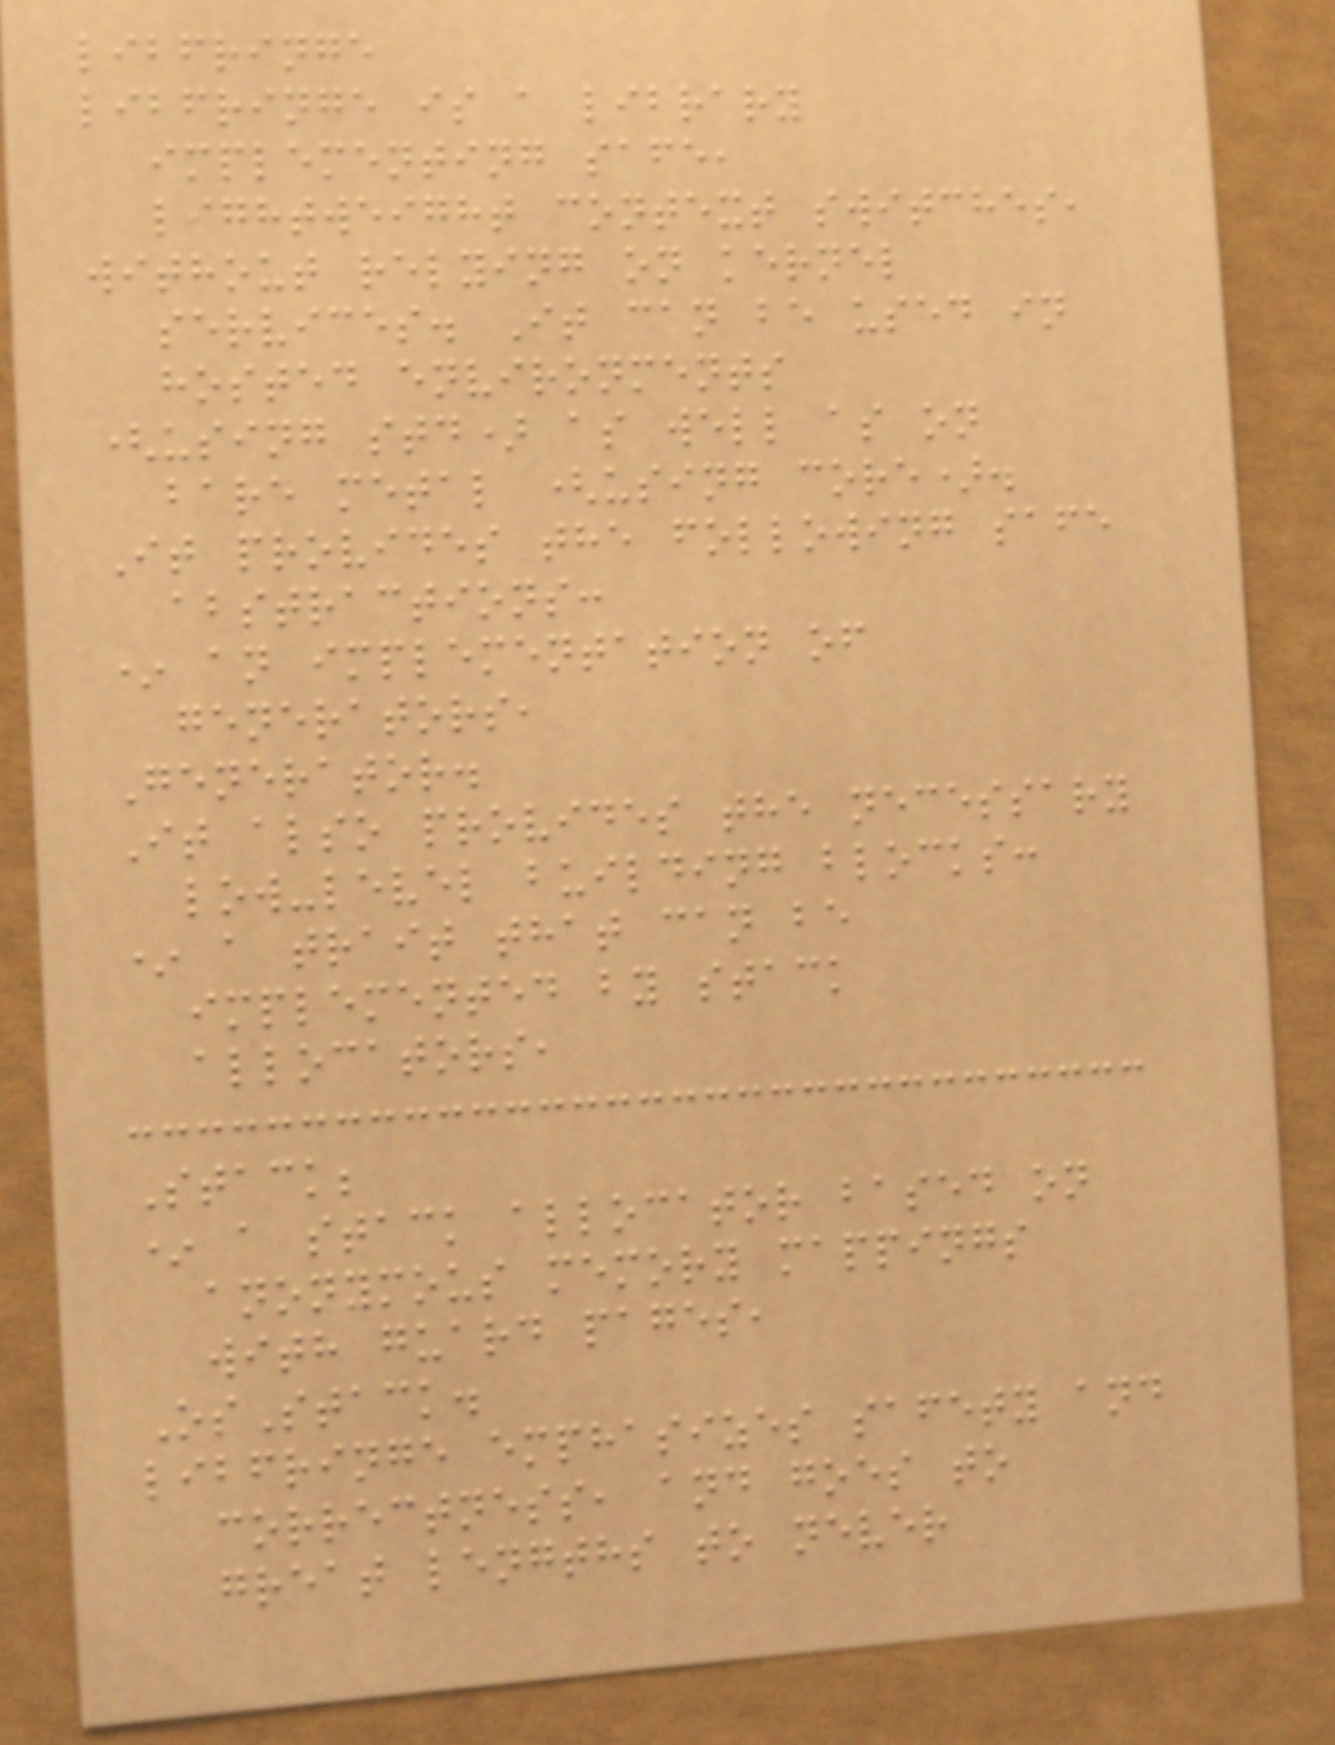libfringe
libfringe is a library
implementing safe,
lightweight context switches,
without relying on kernel
services. It can be used in
hosted environments
(using std) as well as on
bare metal (using core).
It provides the following safe
abstractions:
* an implementation of
generators,
Generator.
It also provides the necessary
low-level building blocks:
* a trait that can be
implemented by stack
allocators,
Stack;
* a stack allocator based on
anonymous memory mappings
with guard pages,
OsStack.
libfringe emphasizes safety and
correctness, and goes to
great lengths to never
